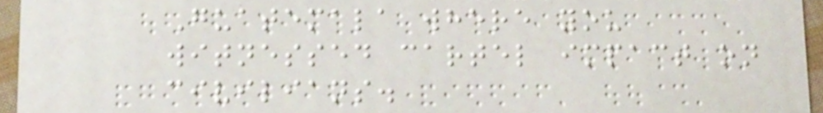Guatemala where you
witnessed cartel impact on
civilians.
